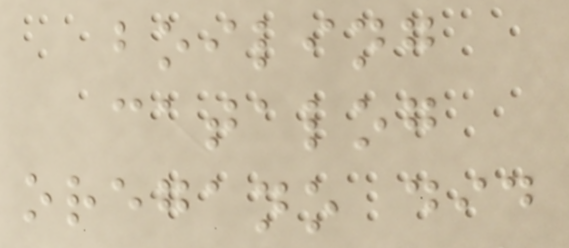boiling
catalog
oregano did
